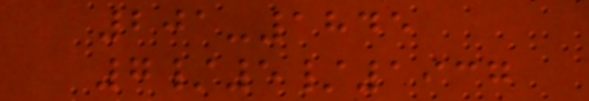201-1845
7/5/1937
